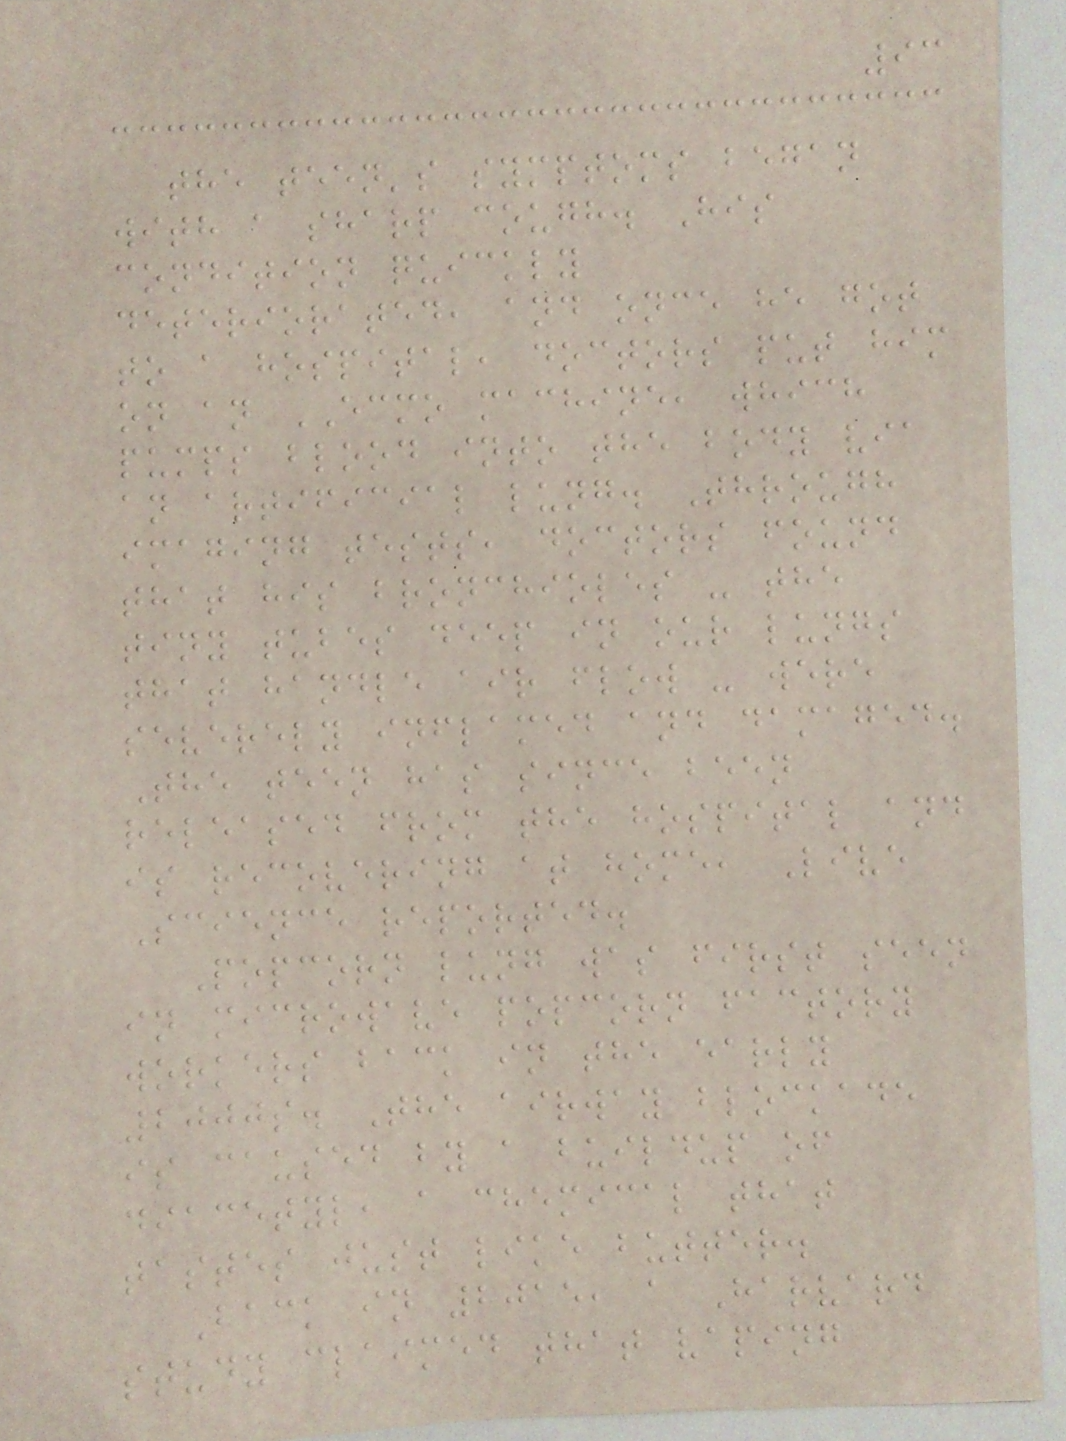93
the teen's symptoms began
with a sharp cough. His
condition quickly
deteriorated, and once he got
to a hospital, doctors put him
on an ECMO machine, which
pumps blood into the body via
an artificial lung. Through
imaging tests, doctors found
that his bronchioles - the
tiny tubes deep in our lungs
that handle air flow - were
severely inflamed and damaged.
The teen has since been
released from the hospital and
is recovering at home, Live
Science reported.
Popcorn lung was first seen
in microwave popcorn factory
workers back in the early
2000s. The airway blockade
is caused by a buildup of
diacetyl, a chemical that
tastes just like butter.
Back in 2015, a Harvard
study claimed that vaping
